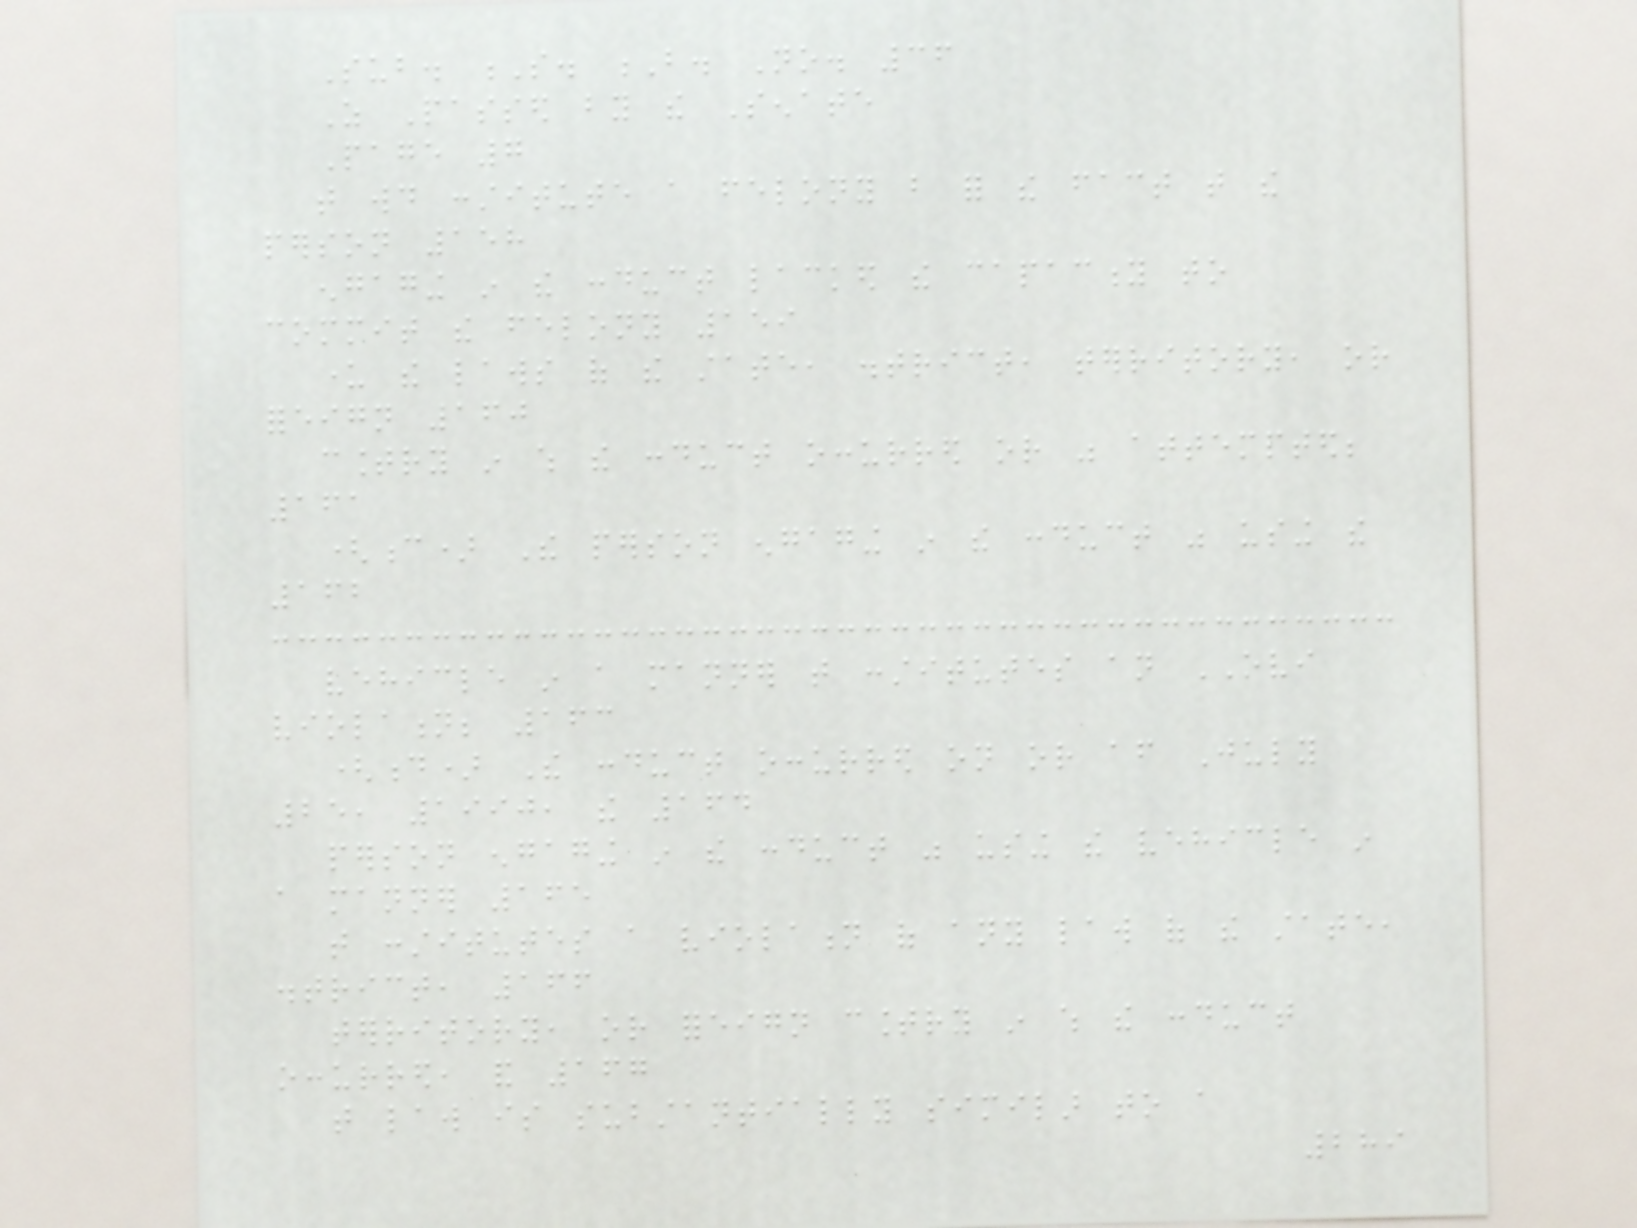Sub. S. B. No. 36
As Passed by the Senate
Page 7
that would constitute a felony but for the fact that the
person 158
engaging in the conduct lacked the capacity to
commit the felony 159
under the laws of the state, district, territory, or
foreign 160
country in which the conduct occurred or was attempted;
161
(c) The person engaging in the conduct was using the
162
vehicle in a manner that constitutes an OVI
violation; 163
(d) The conduct occurred on or after July
25, 1990, the 164
person engaging in the conduct was using the vehicle in
a manner 165
that constitutes a violation of any law of the state,
district, 166
territory, or foreign country in which the conduct
occurred, and 167
that law is substantially similar to a
289
